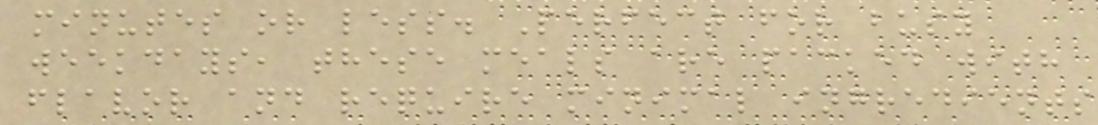minutes or less. Perfect for busy
weekdays, these meals are packed with
flavor and require minimal ingredients
